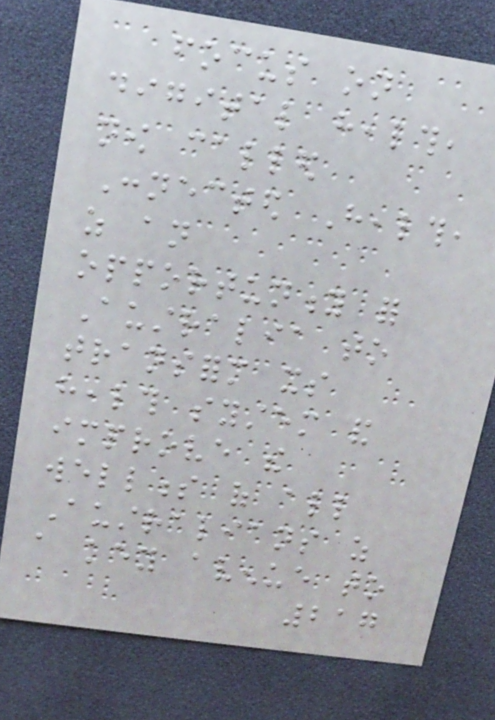focus on
digital health,
now called
Connected Health,
as an
opportunity for
Australia to
transform its
health system and
improve the
wellness of all
Australians as
a key avenue to
217
